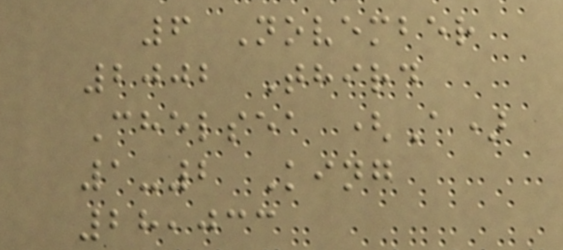6 November
2002 Third
Chelsea (A)
1-2 King
28,033
